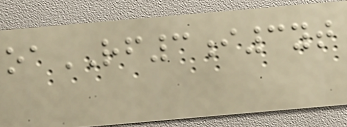oaRF3i3yt
